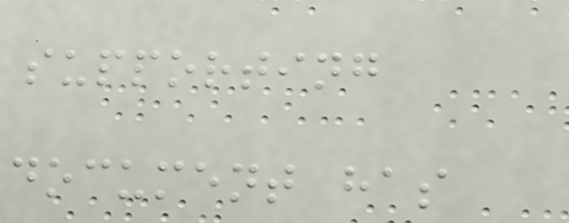supporting
document has
